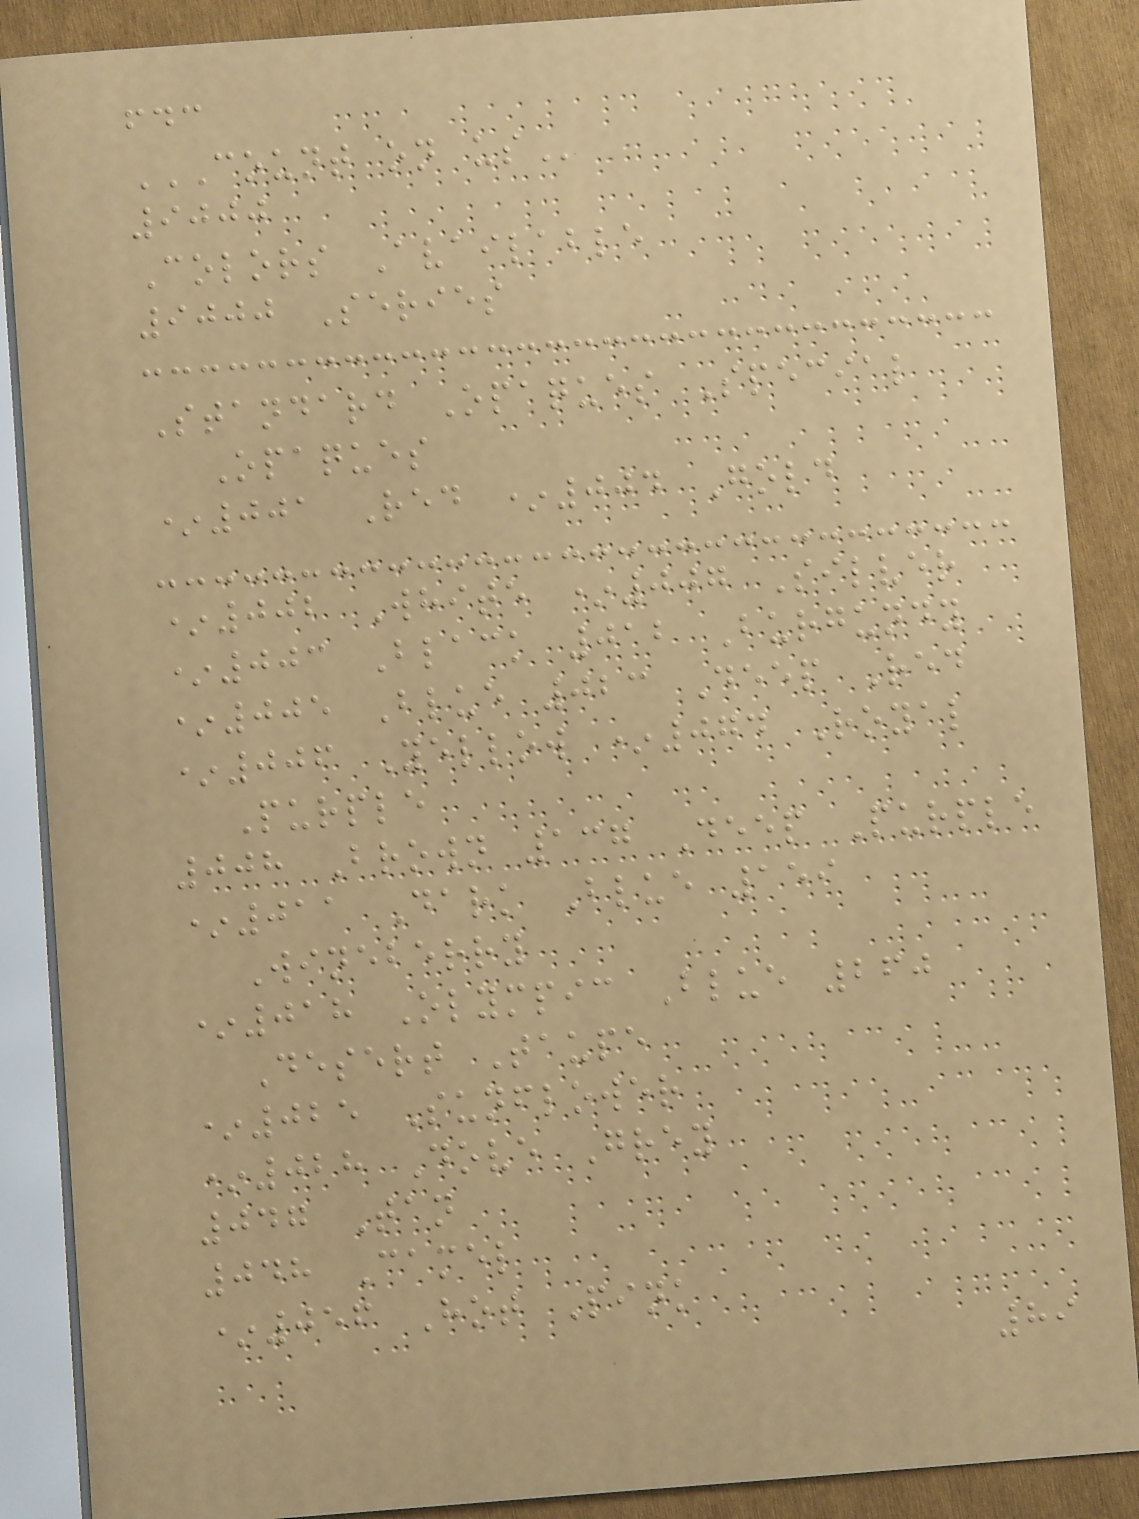fdc
COUNT ON US
9000
Colors Available
9000 Series
Standard Opaques Special
Opaques
*001 Red *004 Gold
*002 White *007 Silver
*003 Black 012 Burgundy
*005 Blue 023 Deep Red
*006 Yellow *074 Royal
Purple
008 Brown 137 Deep Purple
*011 Dark Blue 159
Wineberry
*018 Olympic Blue 260
Desert Taupe
*025 Sunflower
*028 Dove Grey
047 Tan
048 Camel
*056 Hot Pink
89
